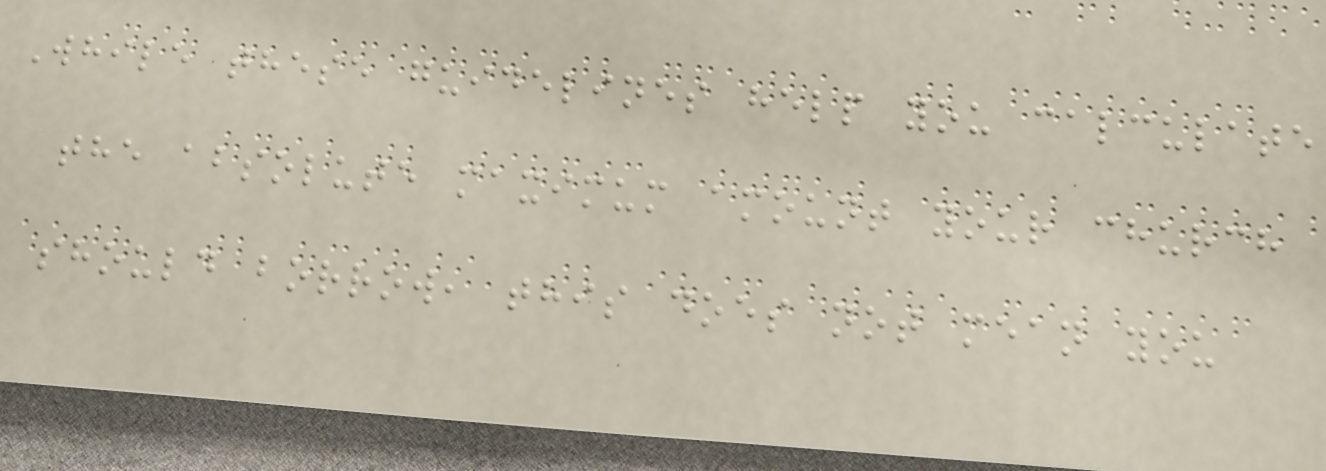While these guidelines help you calculate
the absolute maximum amount your church
should borrow, this does not mean you
